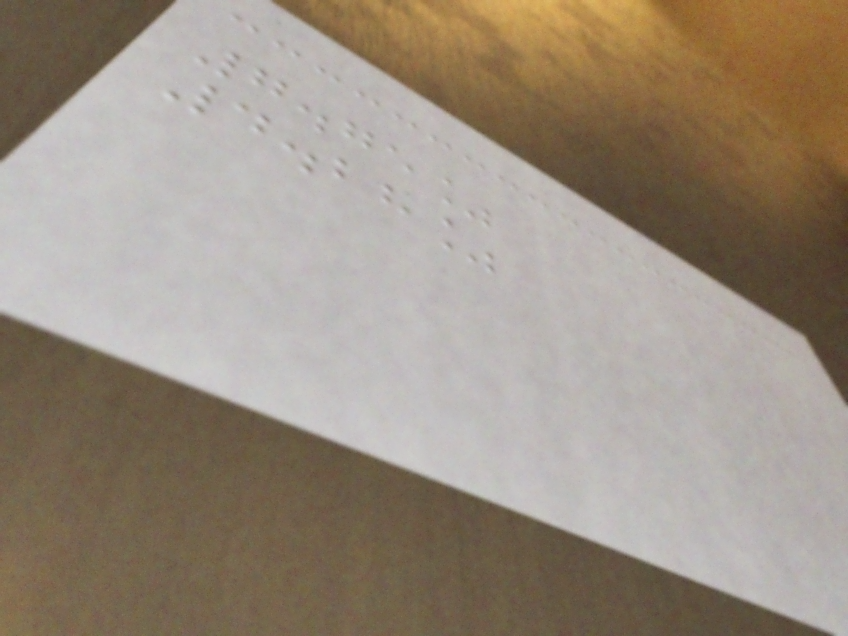7.75%
4.28%
